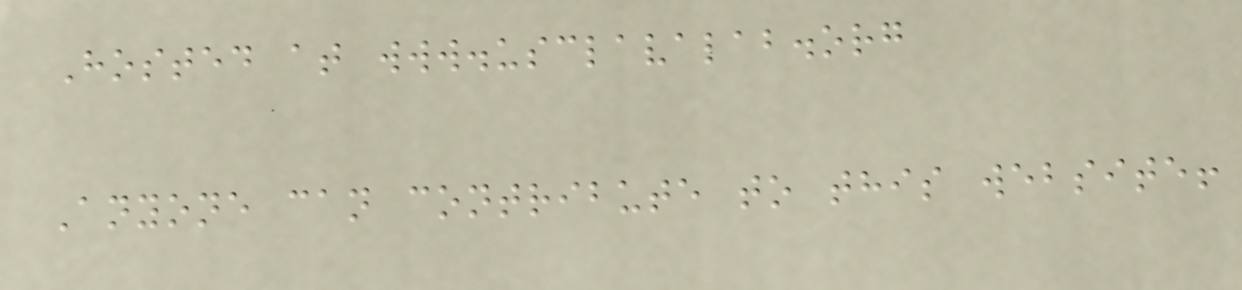Hosted at www.usclavalab.org
Anyone can contribute to this website!
